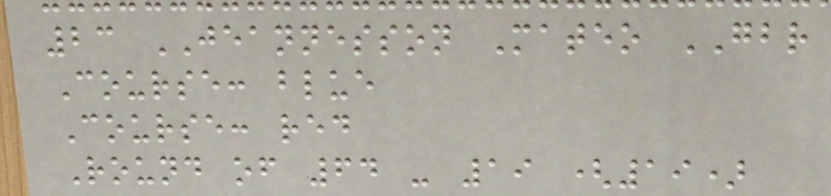23 JEANNESSON Mateo GBR
Course: blue
Course: red
Round of 64 - 19 (19)
